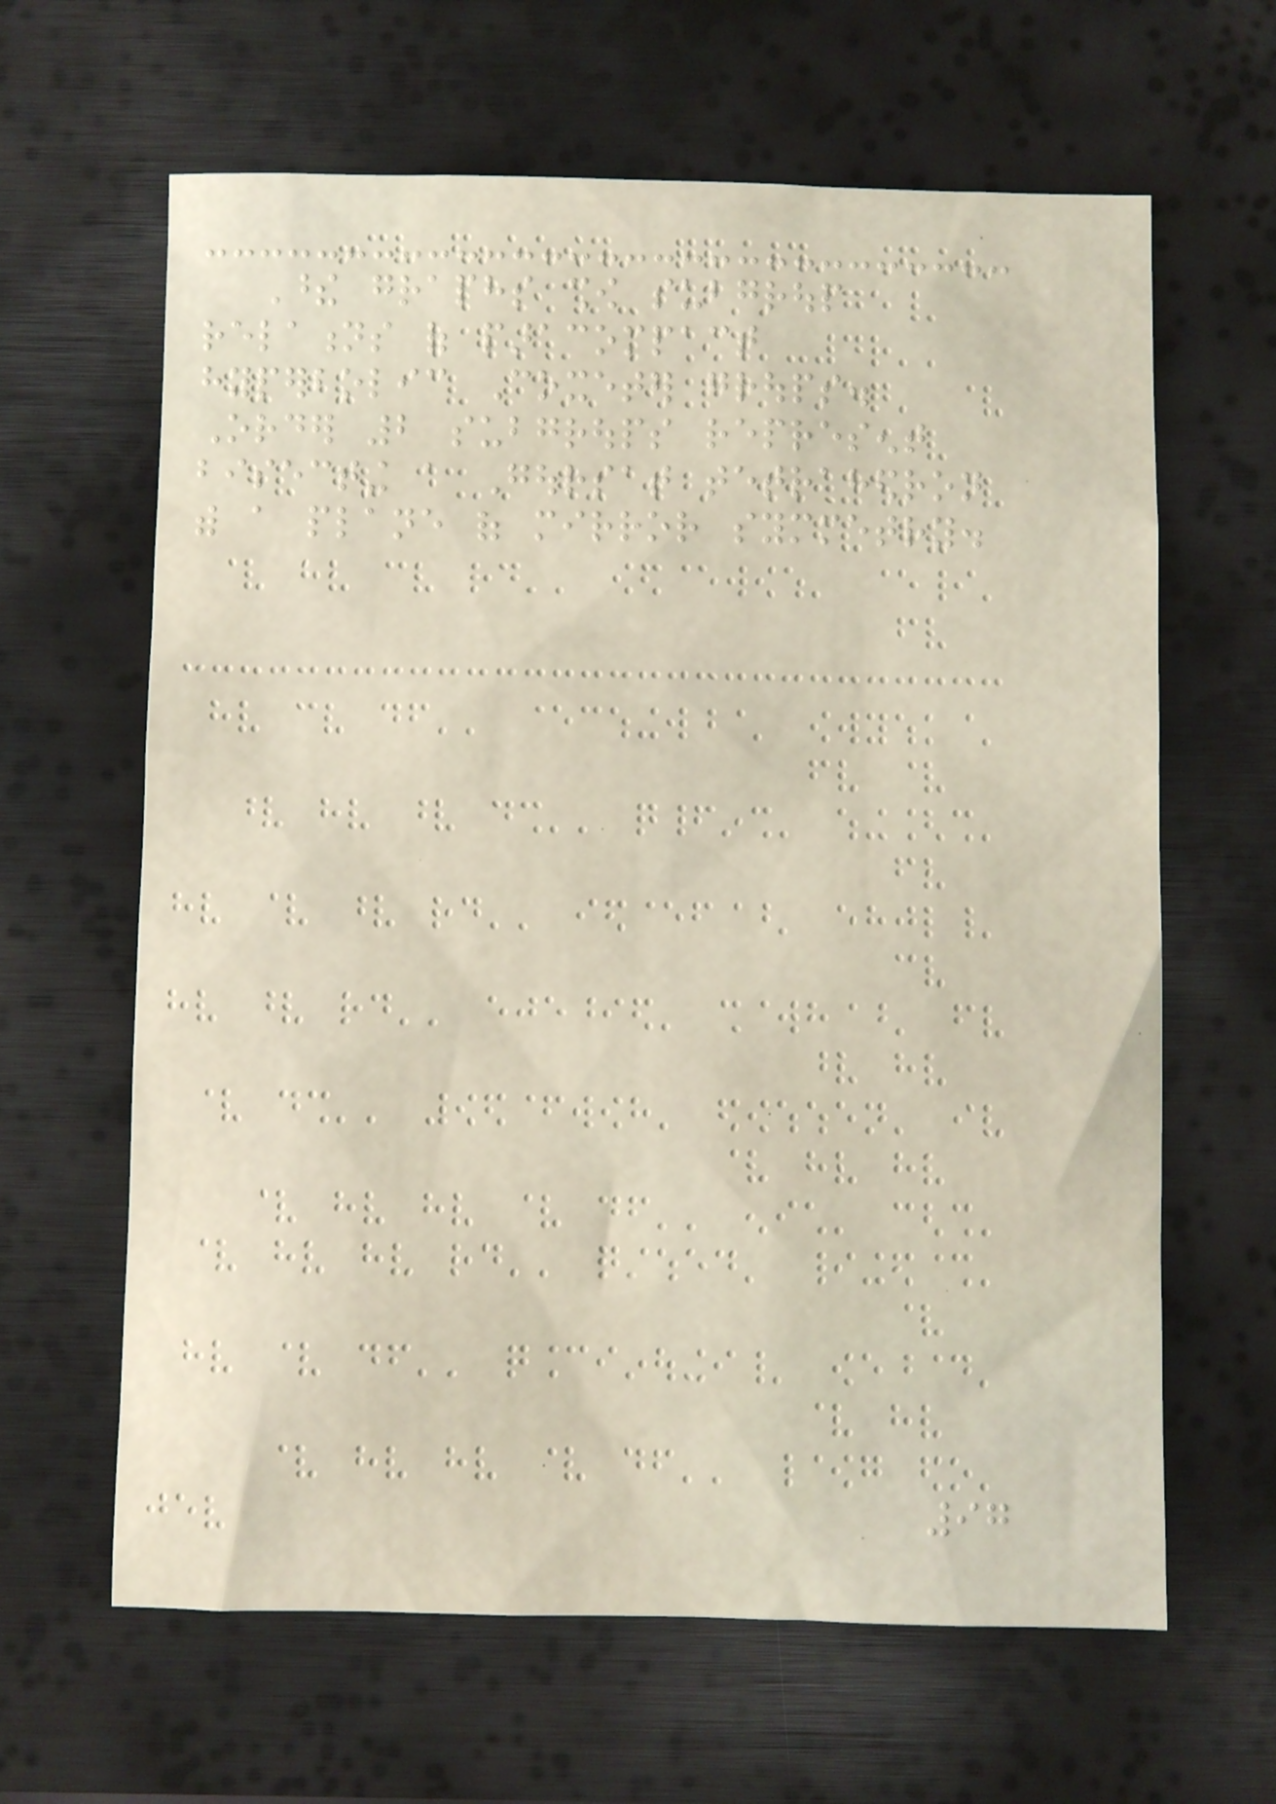These graphs show subgroup
relations of paracompact
hyperbolic Coxeter groups.
Order 2 subgroups represent
bisecting a Goursat tetrahedron
with a plane of mirror symmetry.
97
